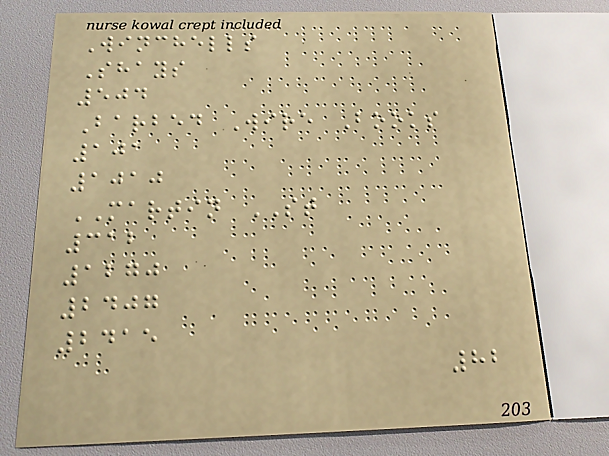Winchells
Shays
504
Barbed Wire Books
101
1010
MARTIN ST
312
1270
2407
2415
82
